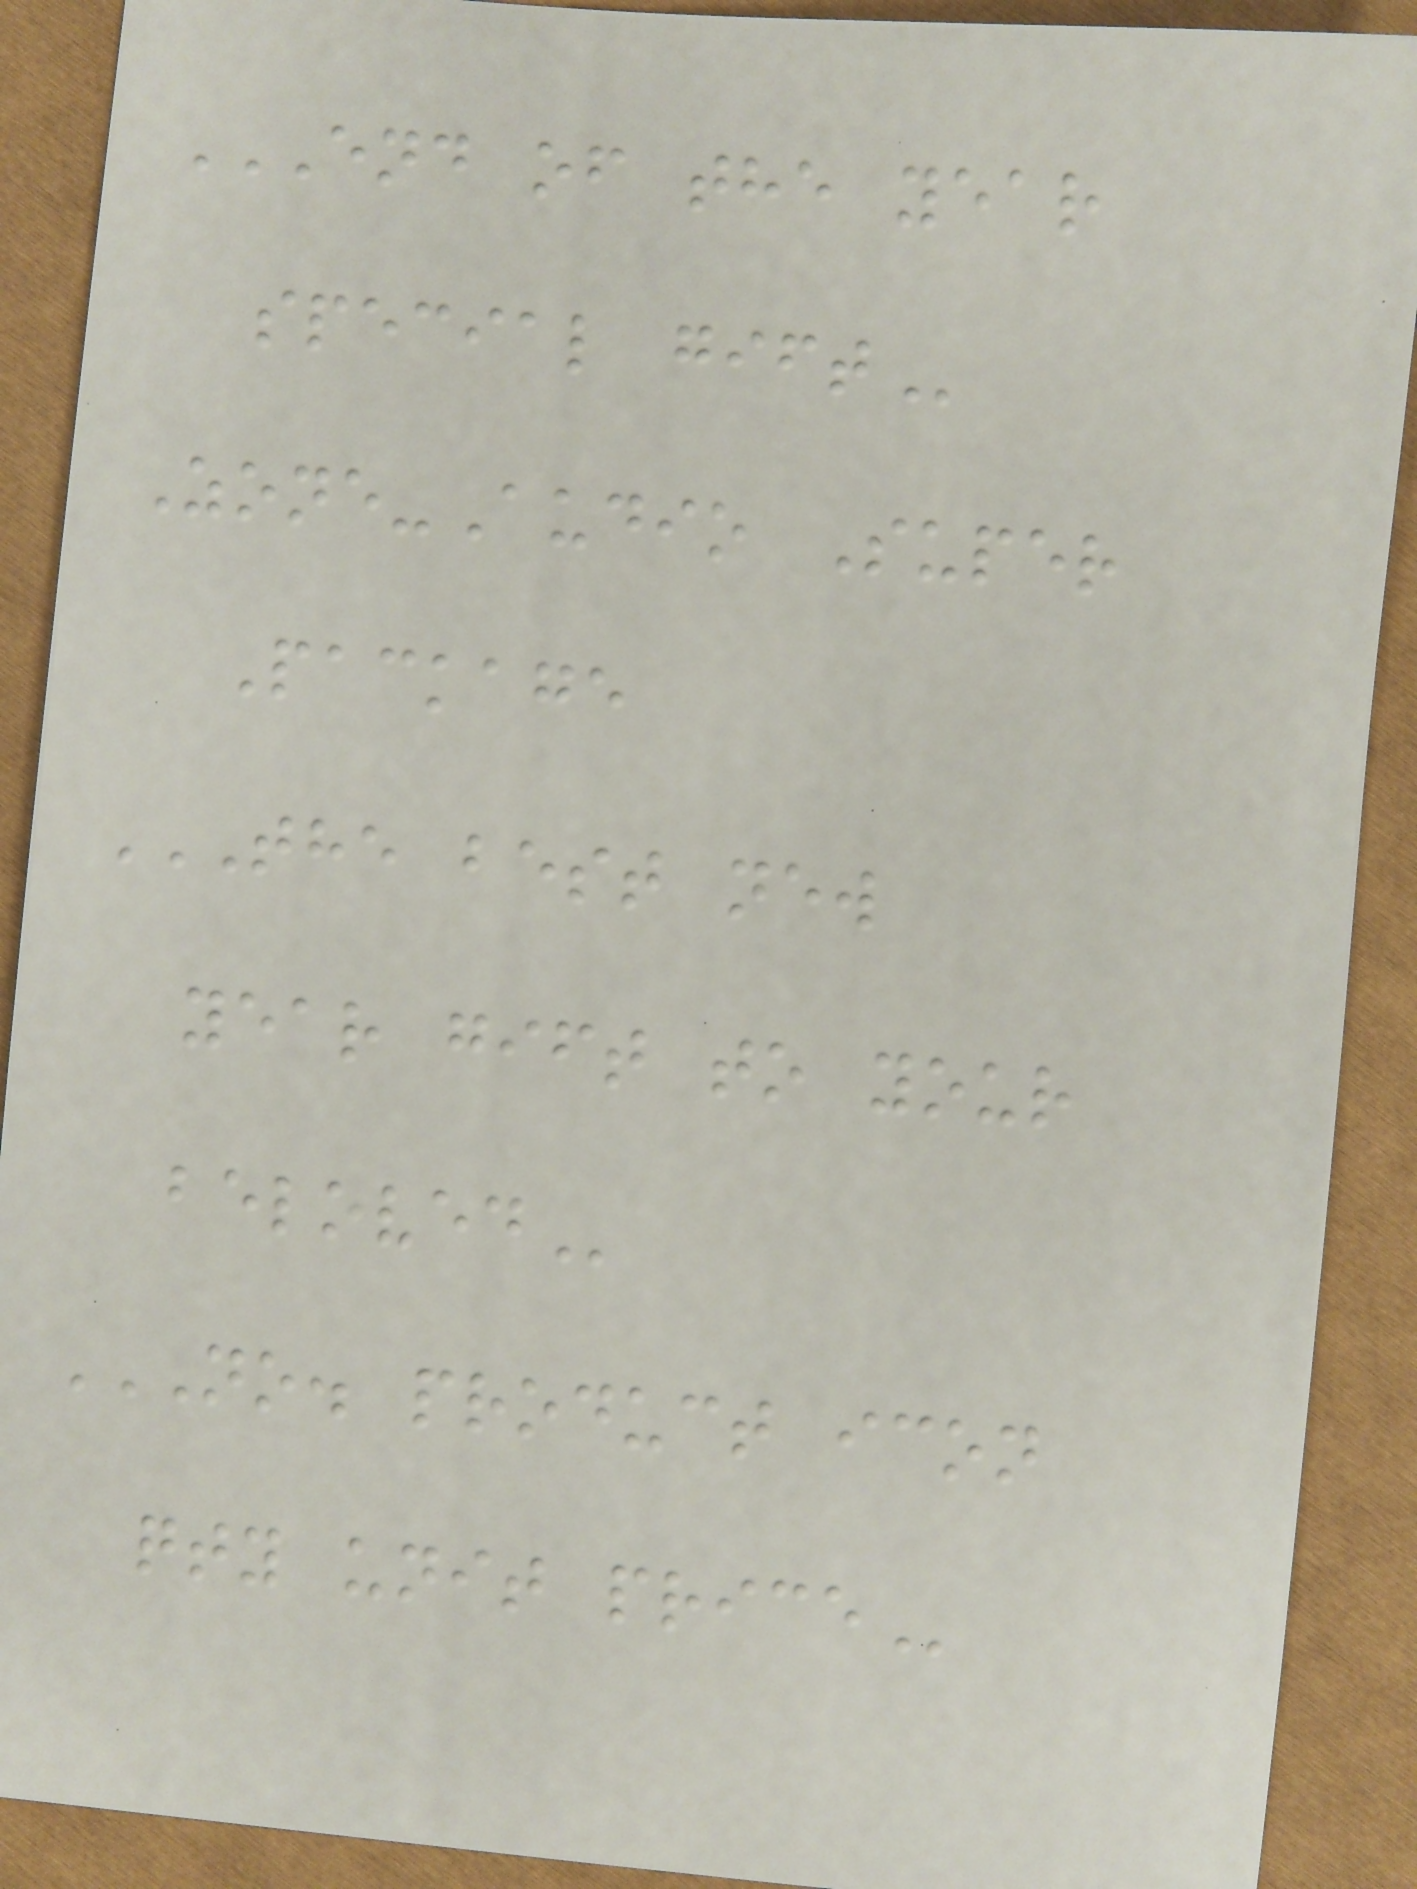END OF THE YEAR
SPECIAL GIFT
Zone-Audio Super
Package
THE BEST NEW
YEAR GIFT TO YOUR
BELOVED
NO. PRODUCT ICON
QTY UNIT PRICE
